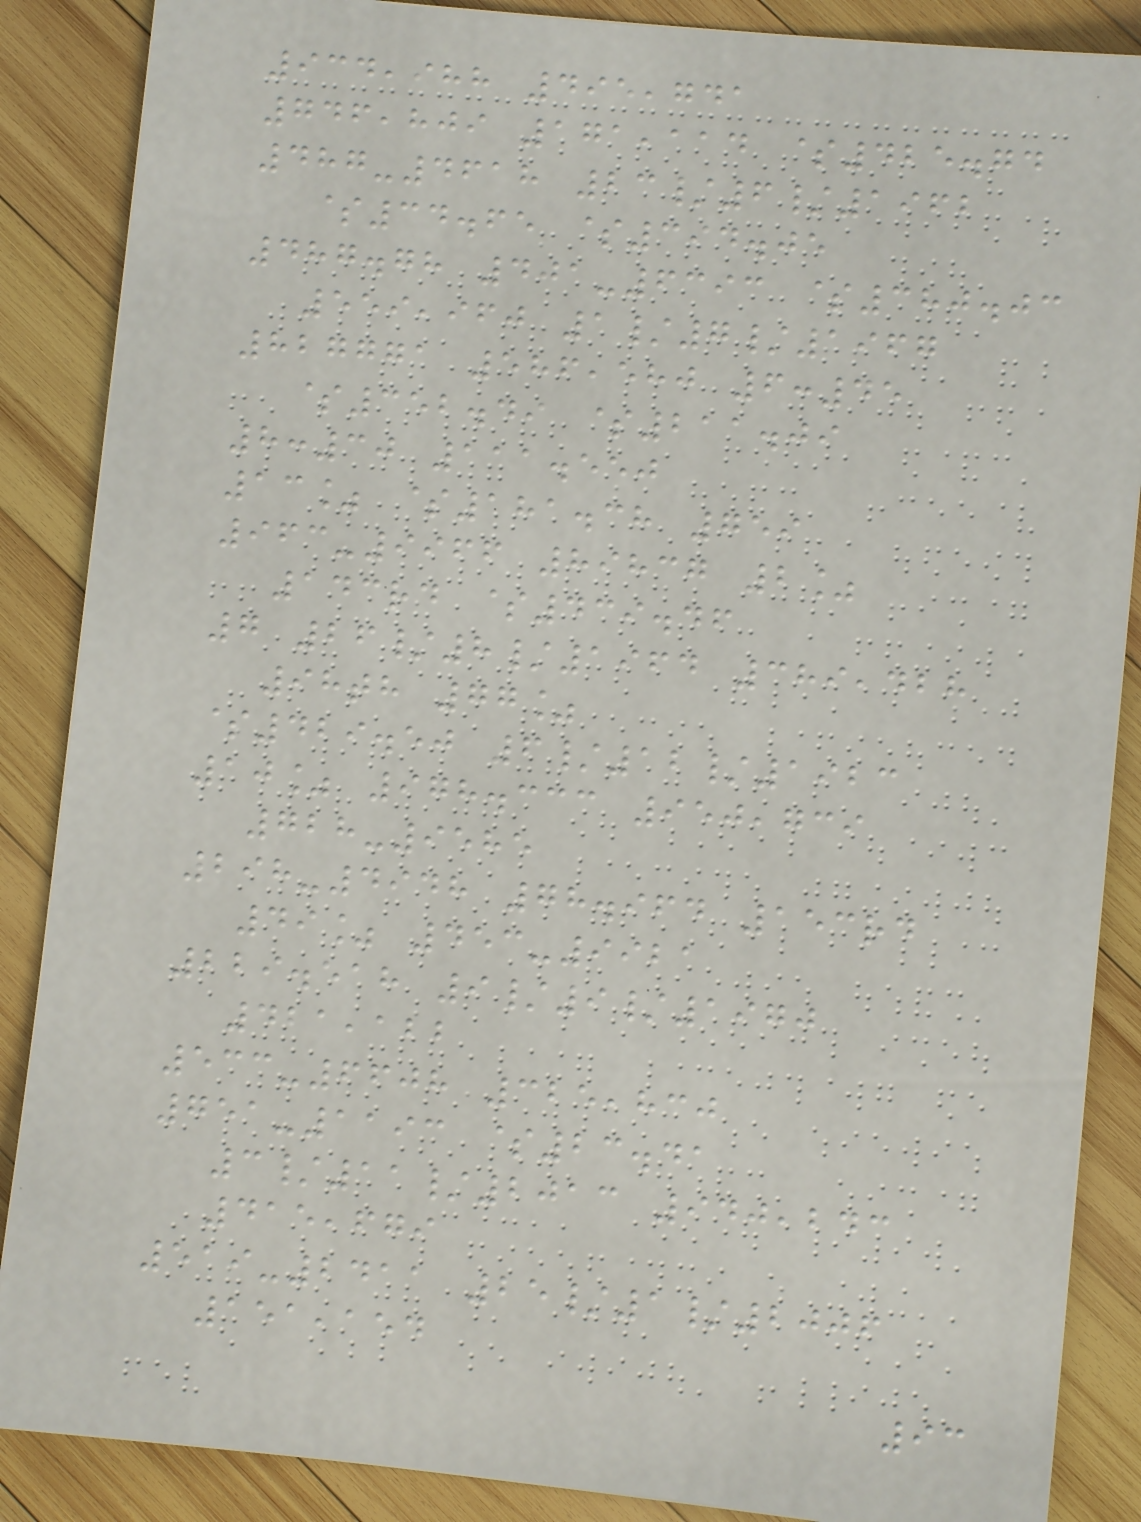934,988 495,741
746,809 171,114 $425.74
487-4618 23/6/1962
$34.65 $394.05
487.78 401-6393 $380.03
559,960 1/7/1967
827771 586,580 6:45
$352.49 $211.09
8:30 111.550
13% $181.38 759
963-9966 89837 2%
143rd $439.46
7 26/8/1964 389,428
98th 77%
$429.50 6/12/1923
10% 978.333 950,739
728-9585
298-4948 78.964 153rd
49% 453-9921
229.518 9/9/1970
421,122
533-6608 325,830
751-1193 $23.41
3/11/2013 940,243
415,679
519-2411 25/1/2006
151,154
93
